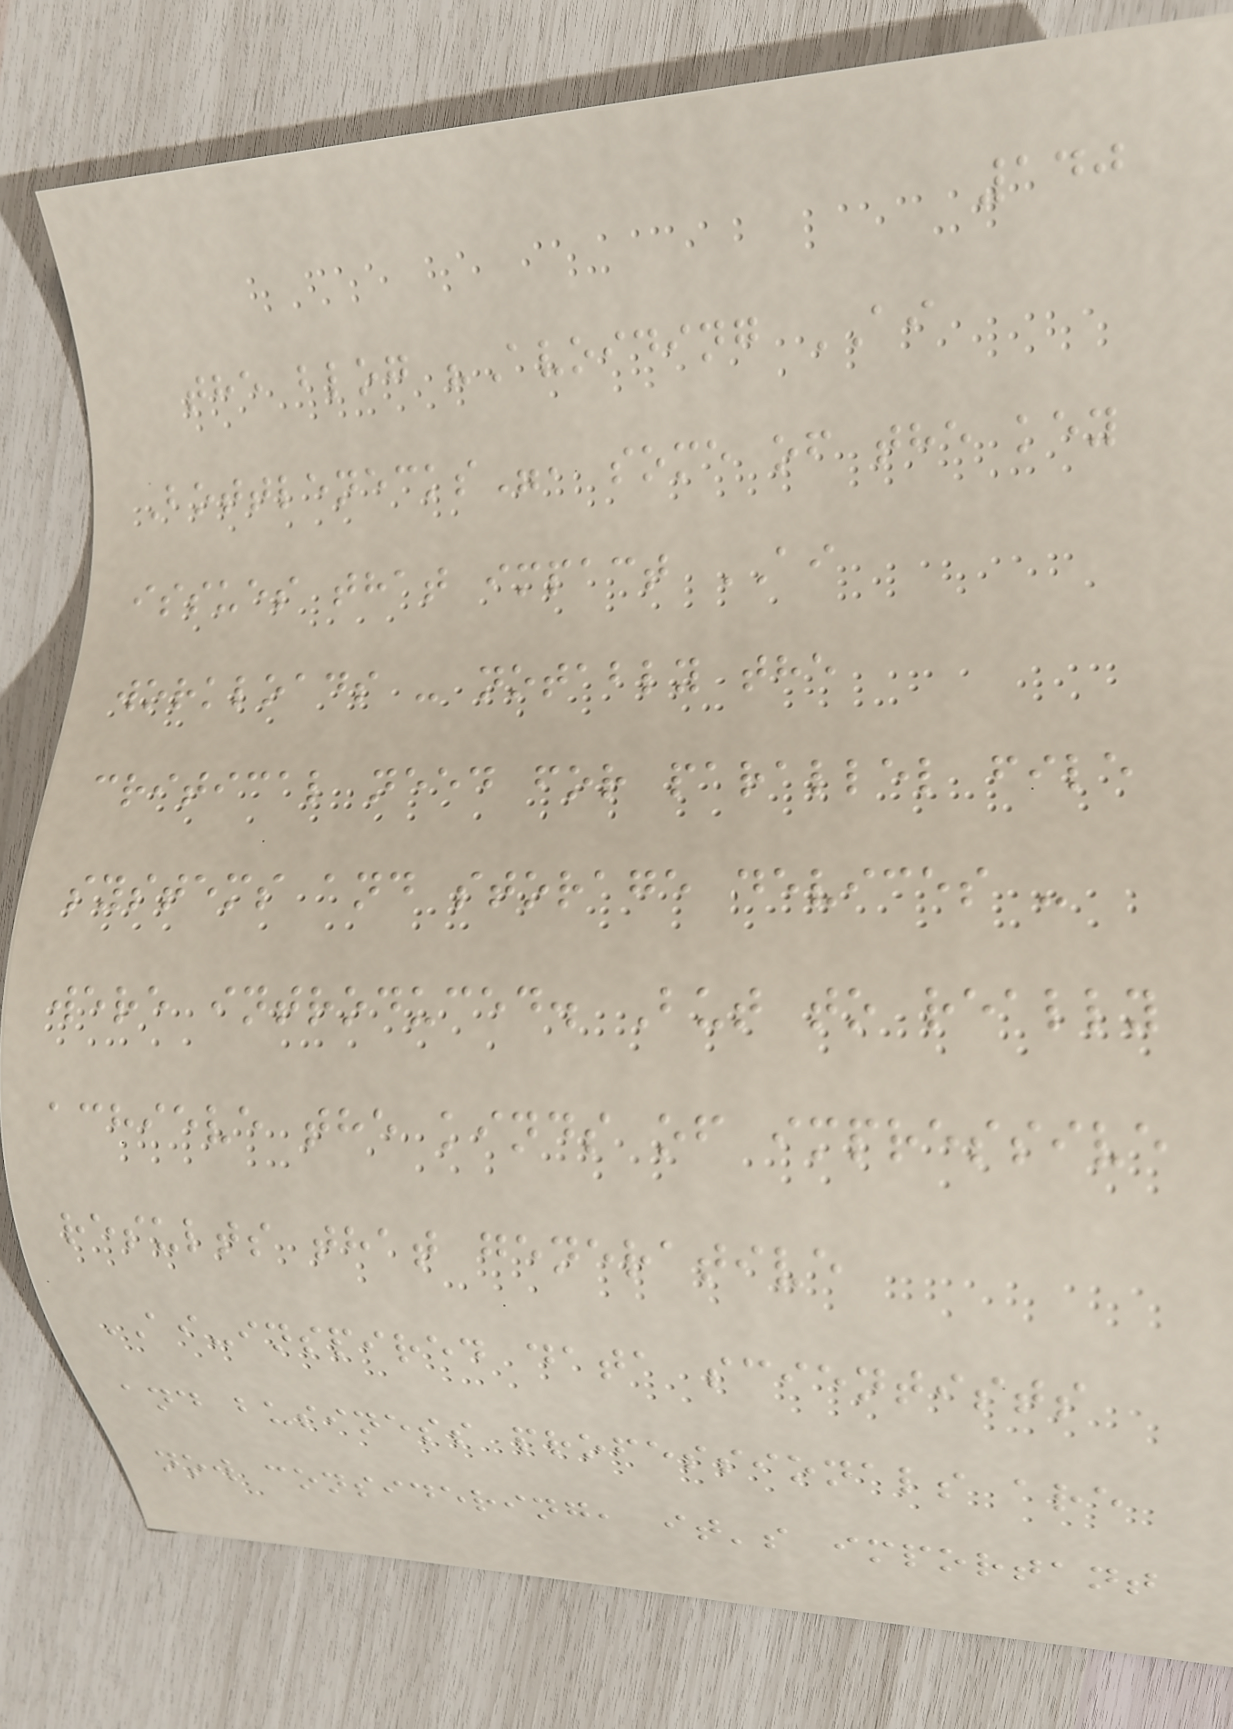140
the blog "Avoiding AI
Bottlenecks", some of the key
issues that impact AI
workloads - notably the
critical need for parallel file
systems and storage devices -
were introduced. But to really
achieve the kinds of impressive
results that generative
AI-inspired data scientists
and business professionals are
now considering, it's important
